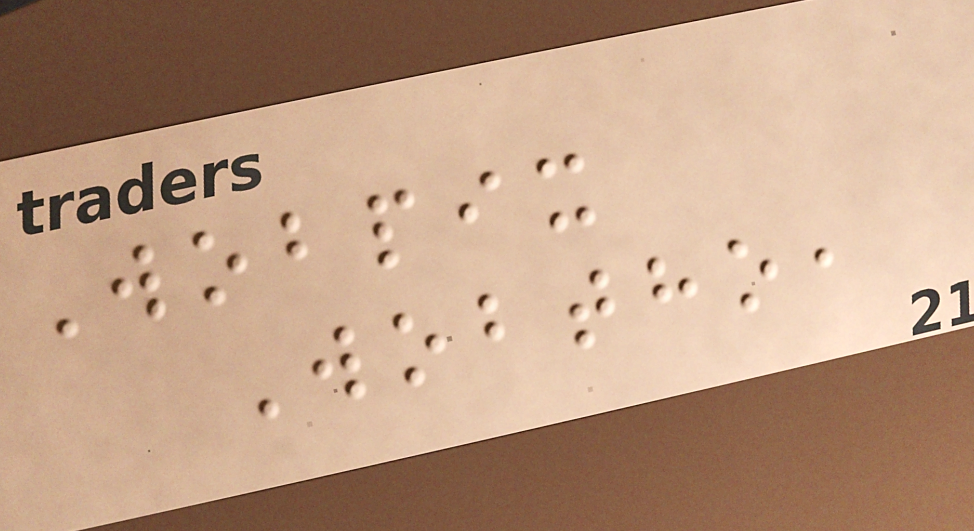Wobpix
Wobtho,
